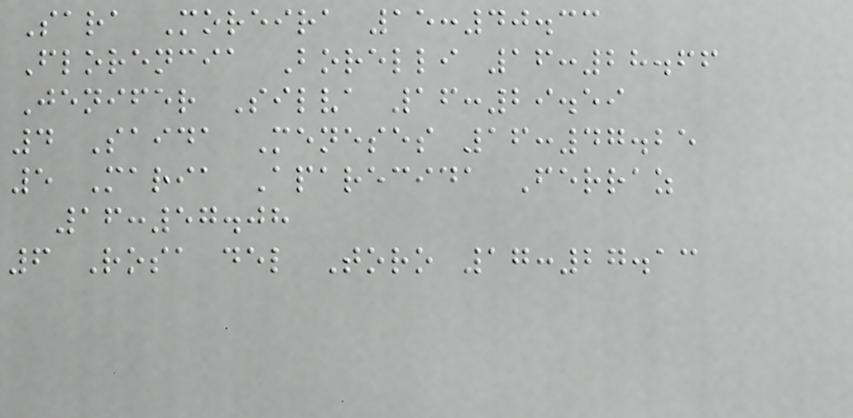Sara Moreira 15:40.33
Florencia Borelli 16:28.66
Jenifer Silva 16:29.59
4 Saida Meneses 16:47.25
5 Maria Aparecida Ferraz
16:57.08
6 Rosa del Toro 17:27.13
